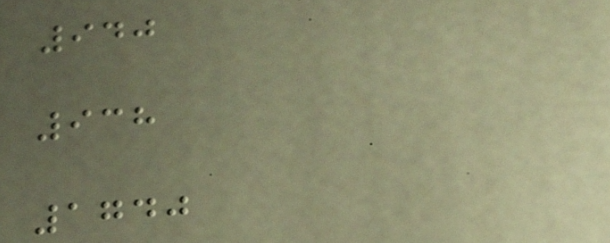940
938
1740
